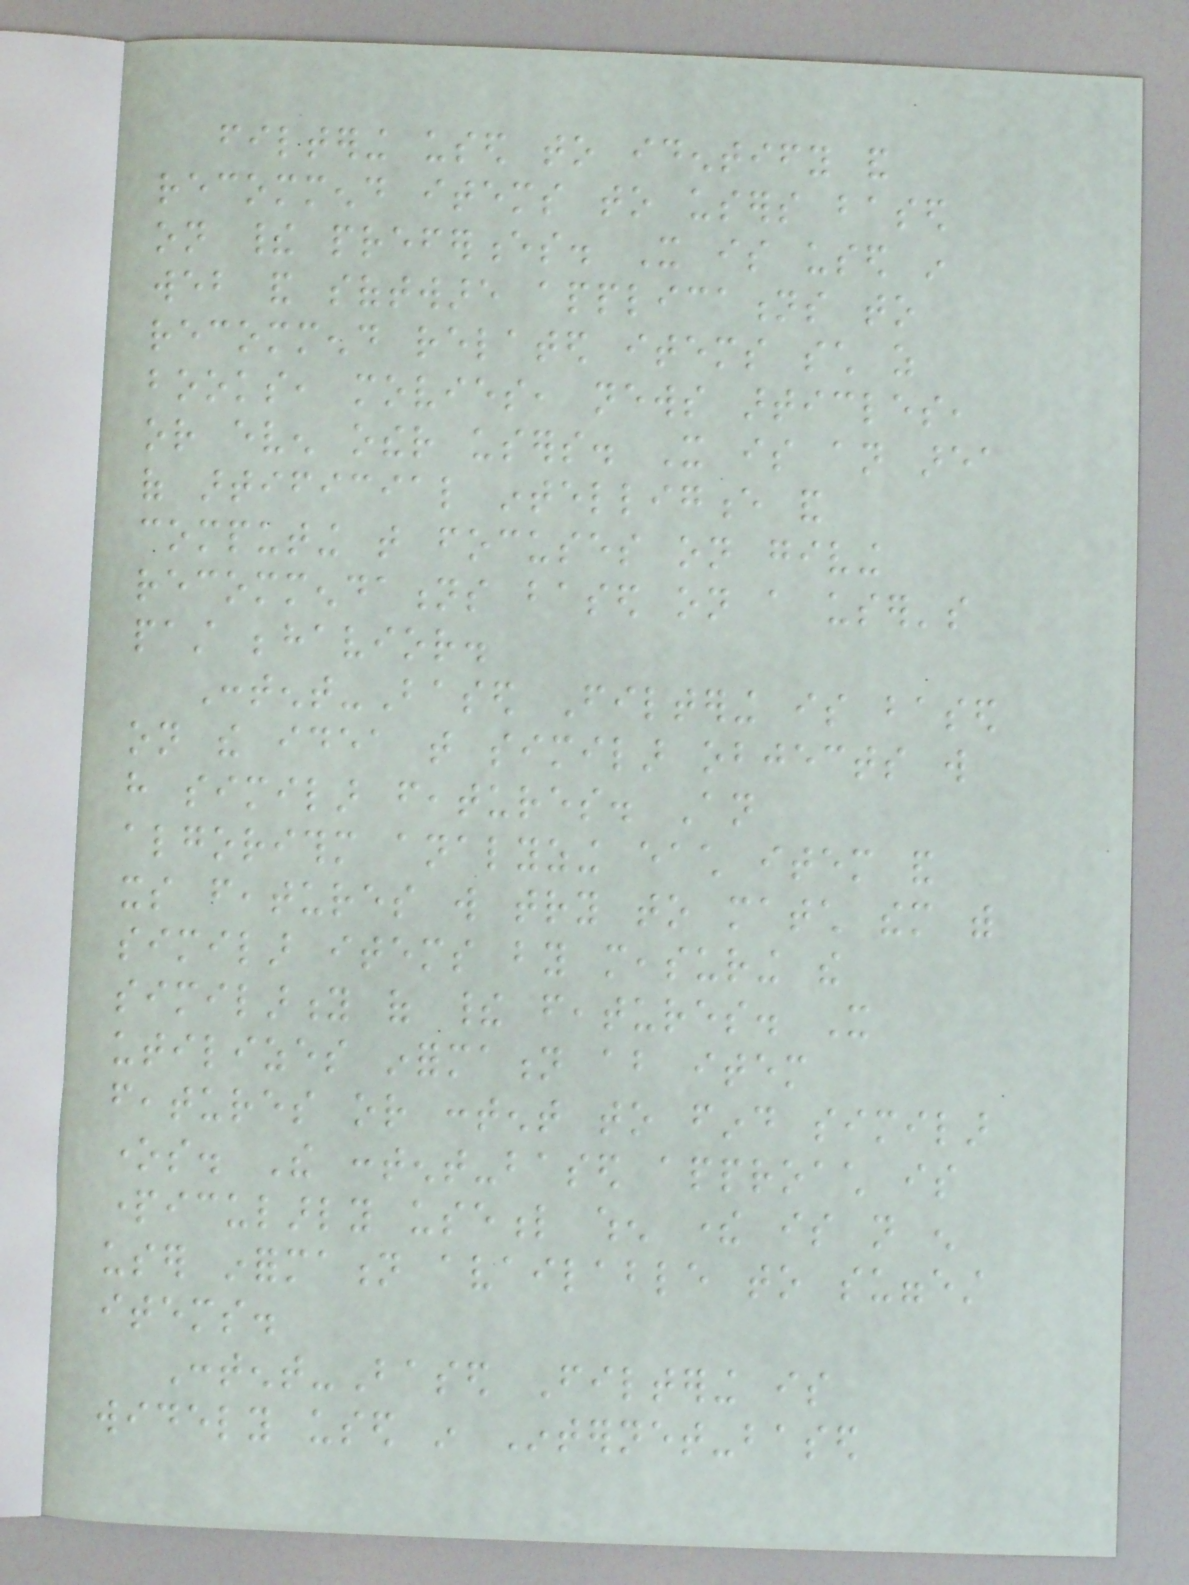filtering used to identify and
recommend items to users based
on their preferences. It is used in
web and software applications to
recommend related items such as
books, movies, news articles,
or even other users. It is an area
of artificial intelligence and
computing that focuses on giving
recommendations based on a user's
past behavior.
Content-Based Filtering is based
on the idea that similar objects will
have similar features. An
algorithm analyzing each item and
its features will try to match them with
similar items by measuring the
similarity of their features. It
utilizes information about item
features or content to find similar
ones. The content-based approach is
particularly useful when there is not enough
user information available to suggest
items.
Content-Based Filtering is
widely used in Internet-based
